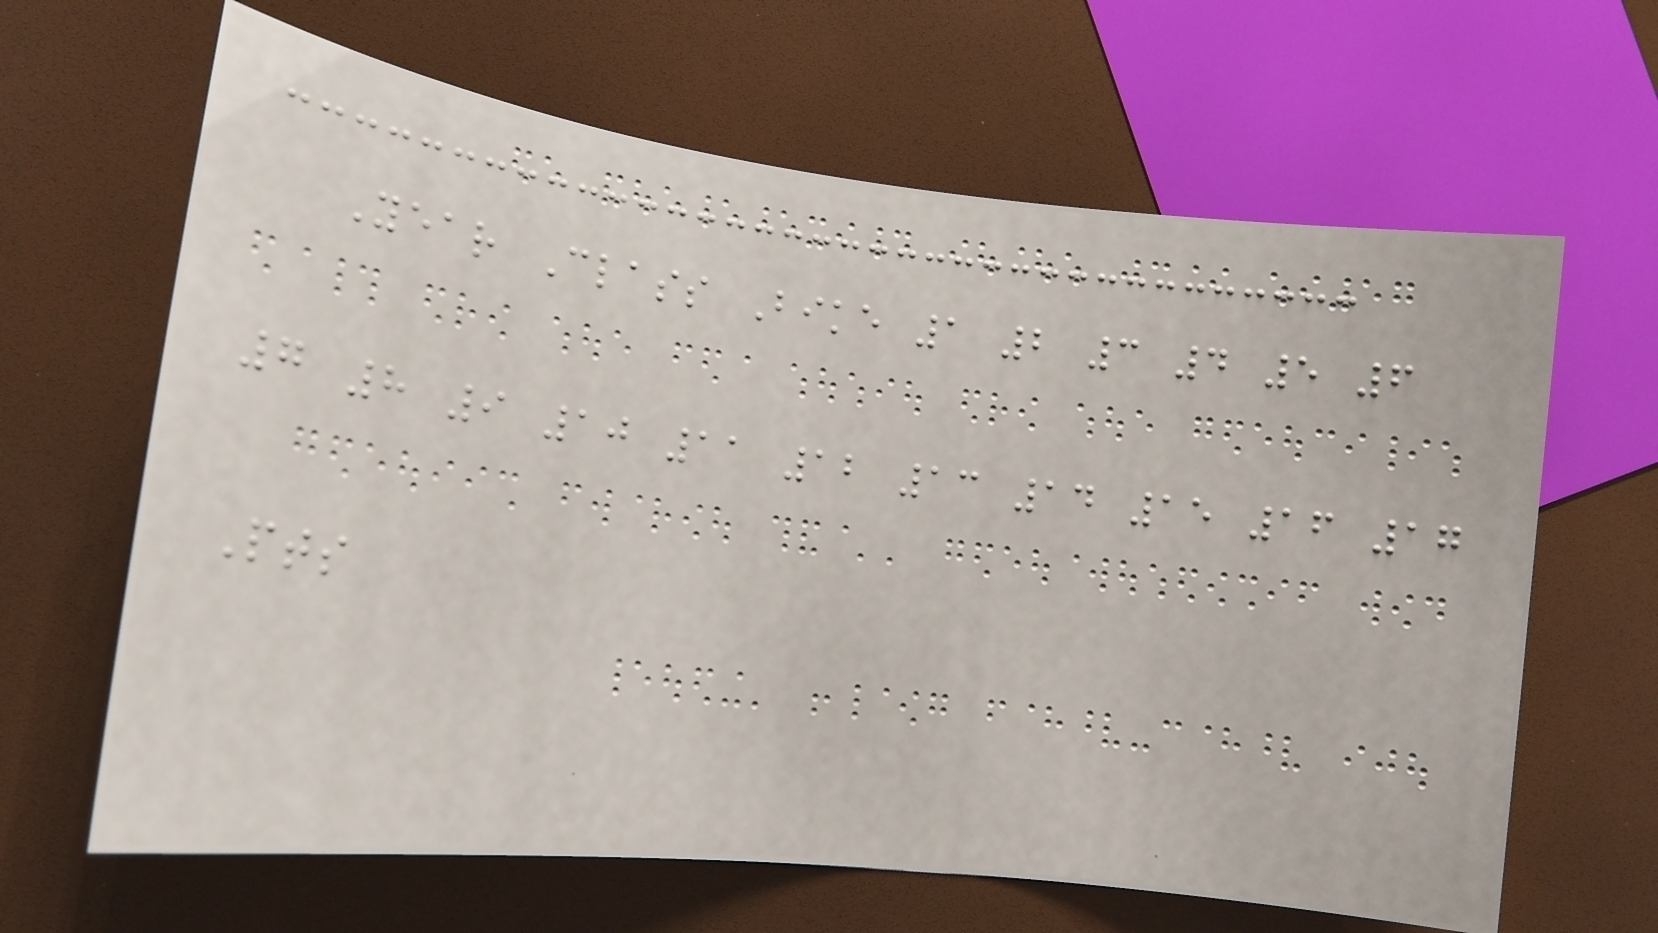Year Class Bike 1 2 3 4 5 6
7 8 9 10 11 12 13 14 15 16 17
Pts
